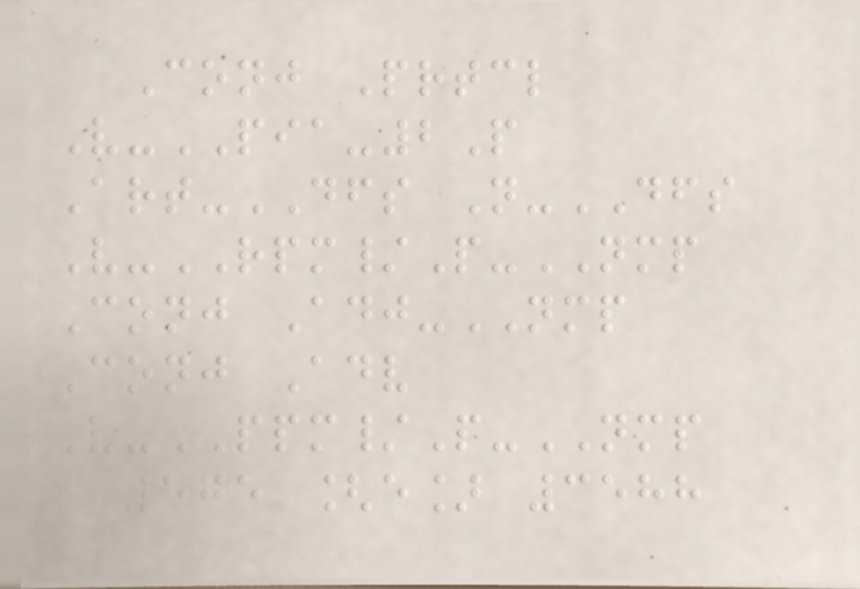Conj Prtcl
V-PIA-2P
Art-DFS N-DFS
V-RPM/P-NMP
Conj Adj-NMP
Conj Adv
V-PPM/P-NMP
575 [e] 3588
